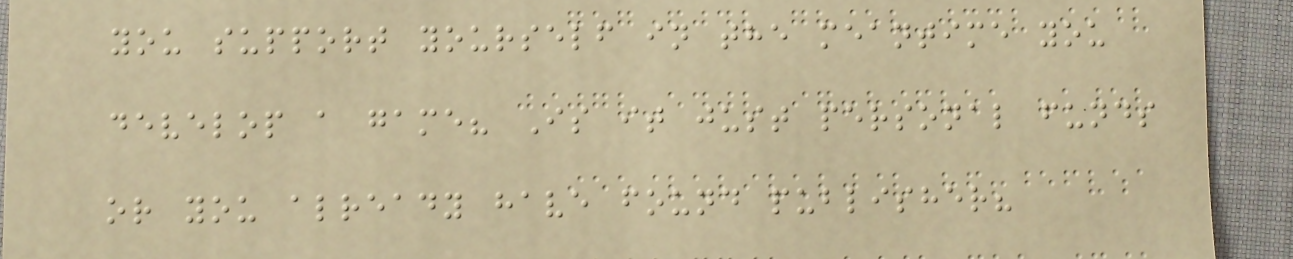you support yourself in the meantime you
develop a game? Is it just personal funds
or you already have found publisher?
